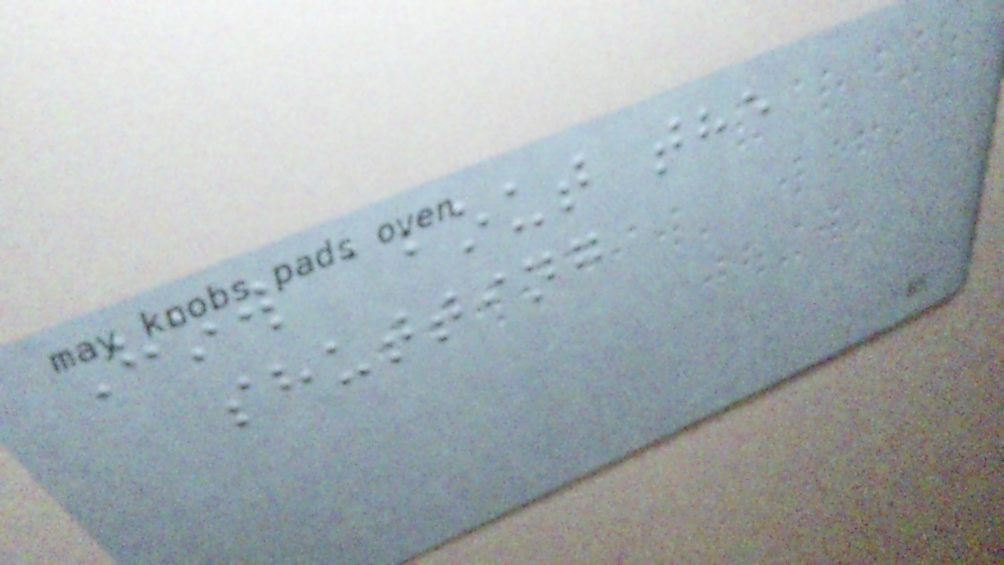How about the
shutting
